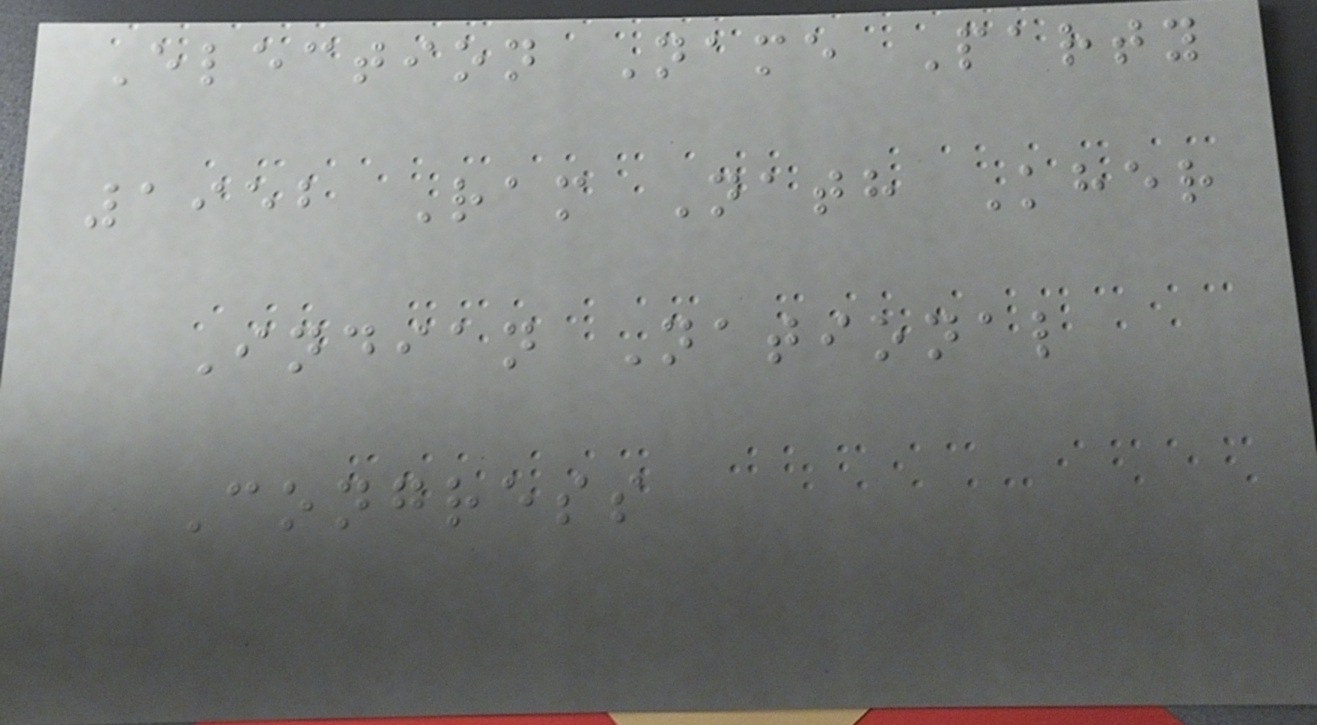Election Name Party
1952 Ram Nath Kher
Indian National
Congress
